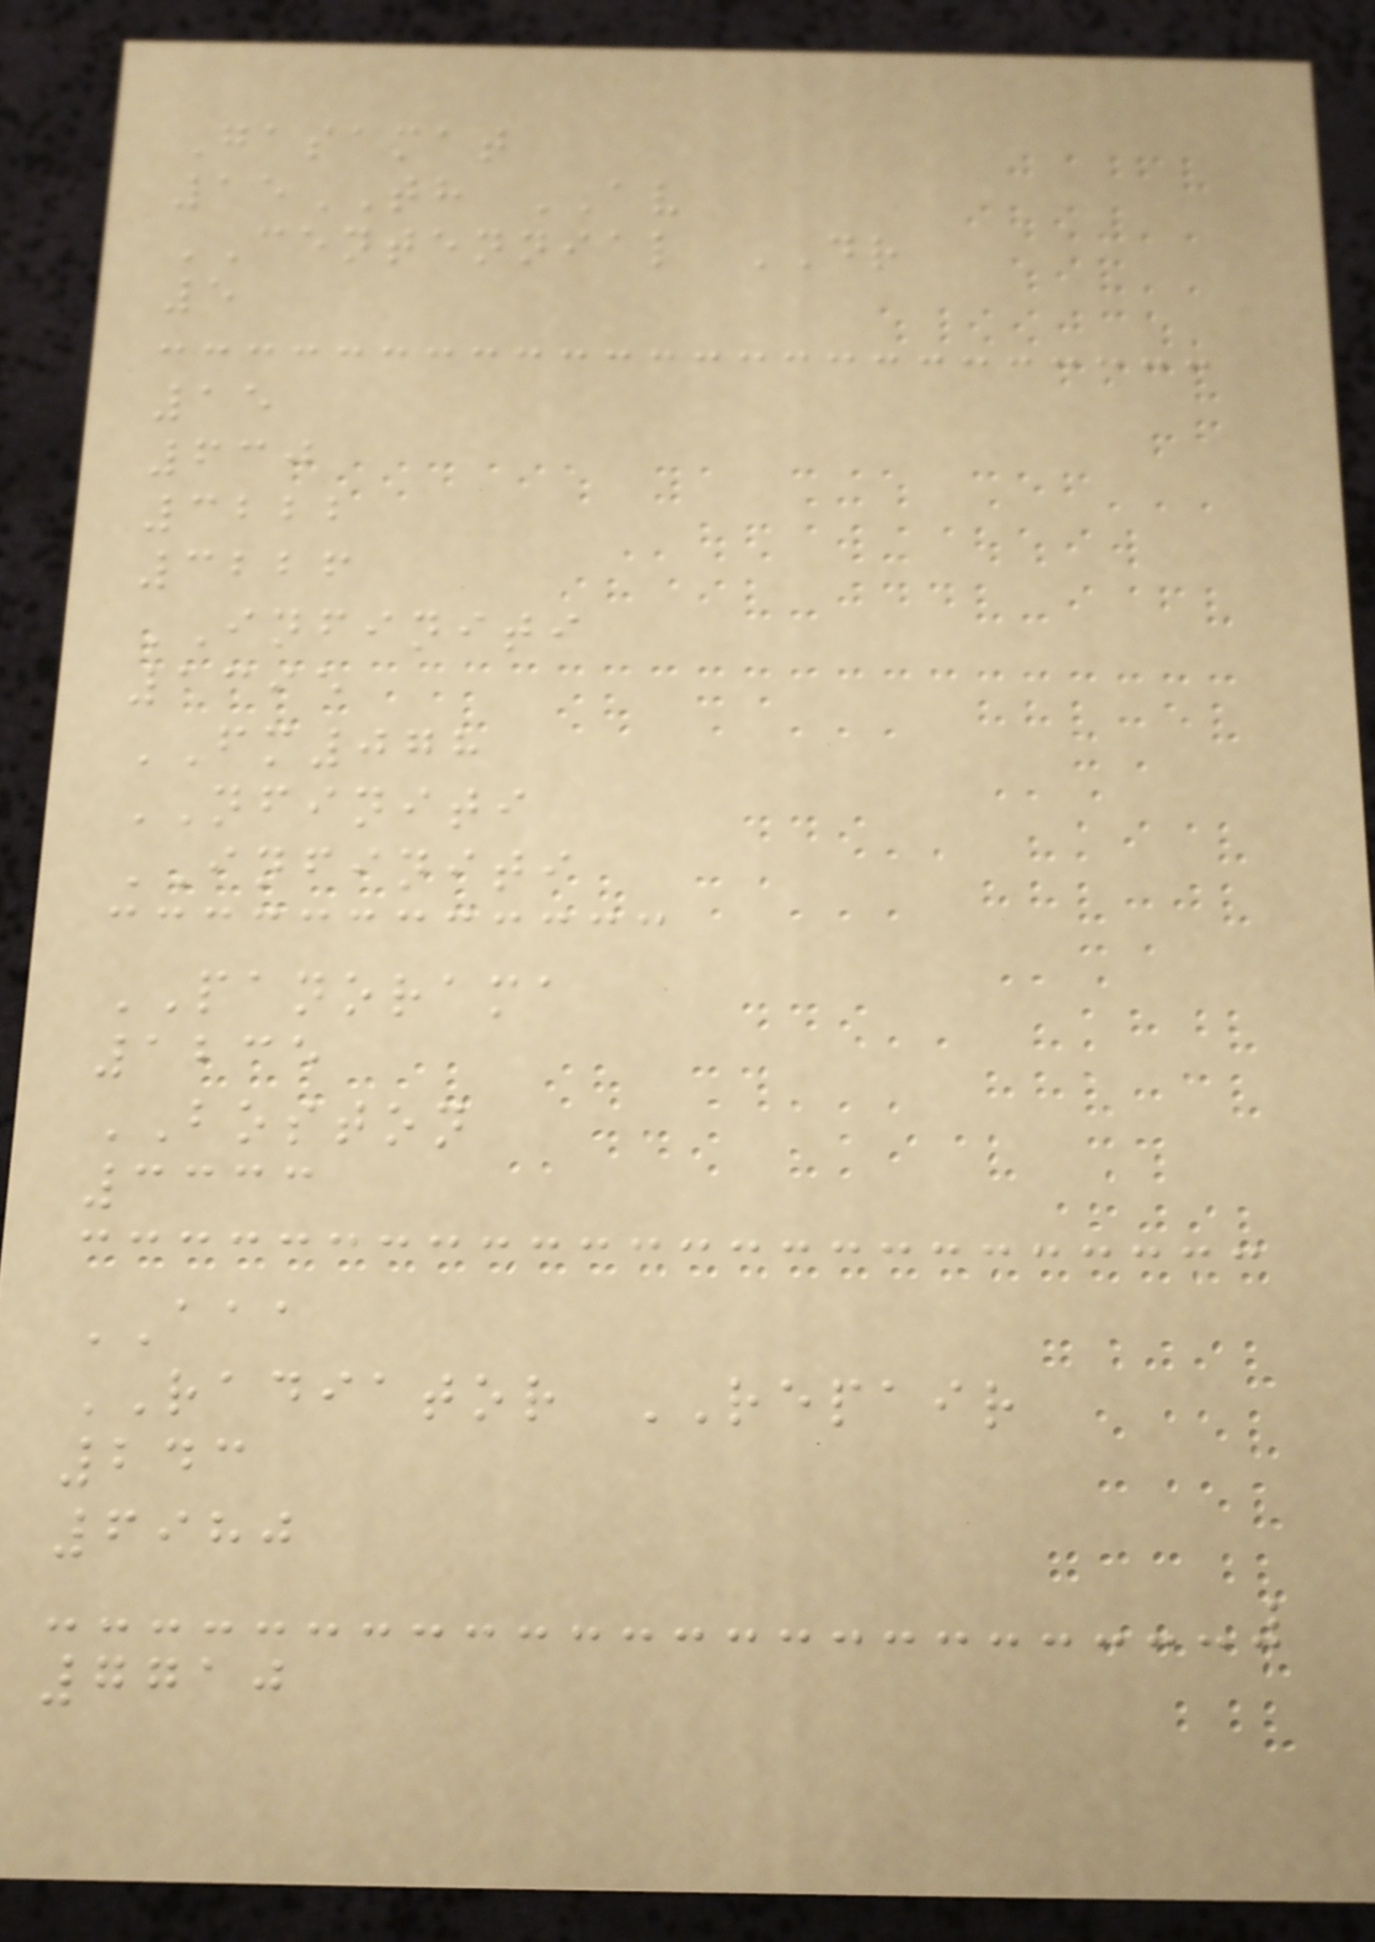Gasamat
15TH AV
CENTENNIAL DR
5
15
630
3222
3226
INFINITI
1395
FM078
NFINITI
INFINITI
PANORAMA
1235
BOSTON
3333
AAA
RADIATOR REPAIR
243
6980
7710
